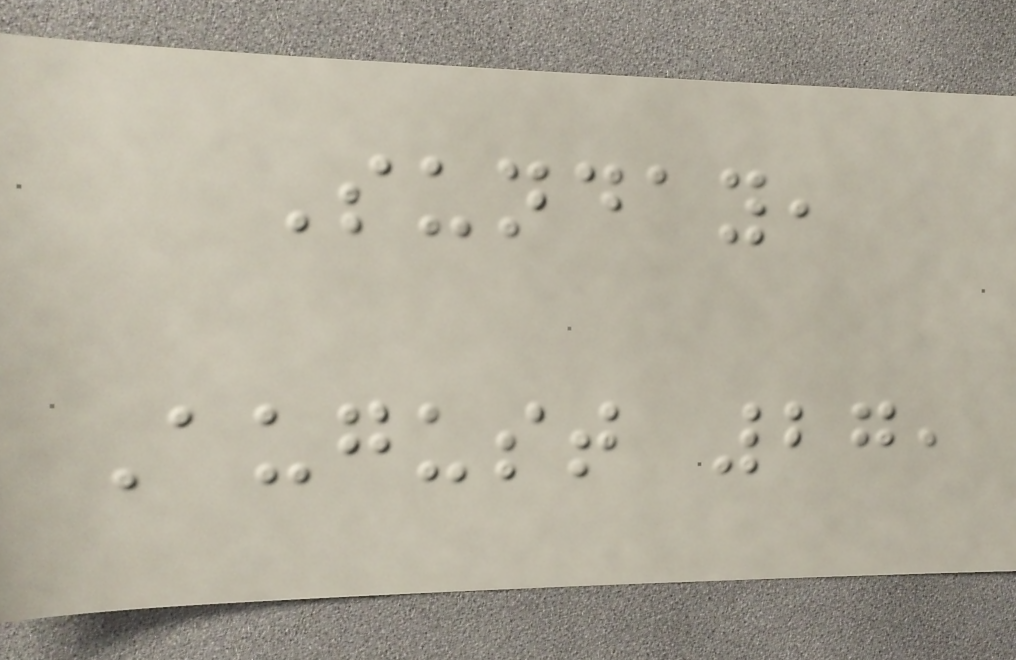Sunday,
August 27,
